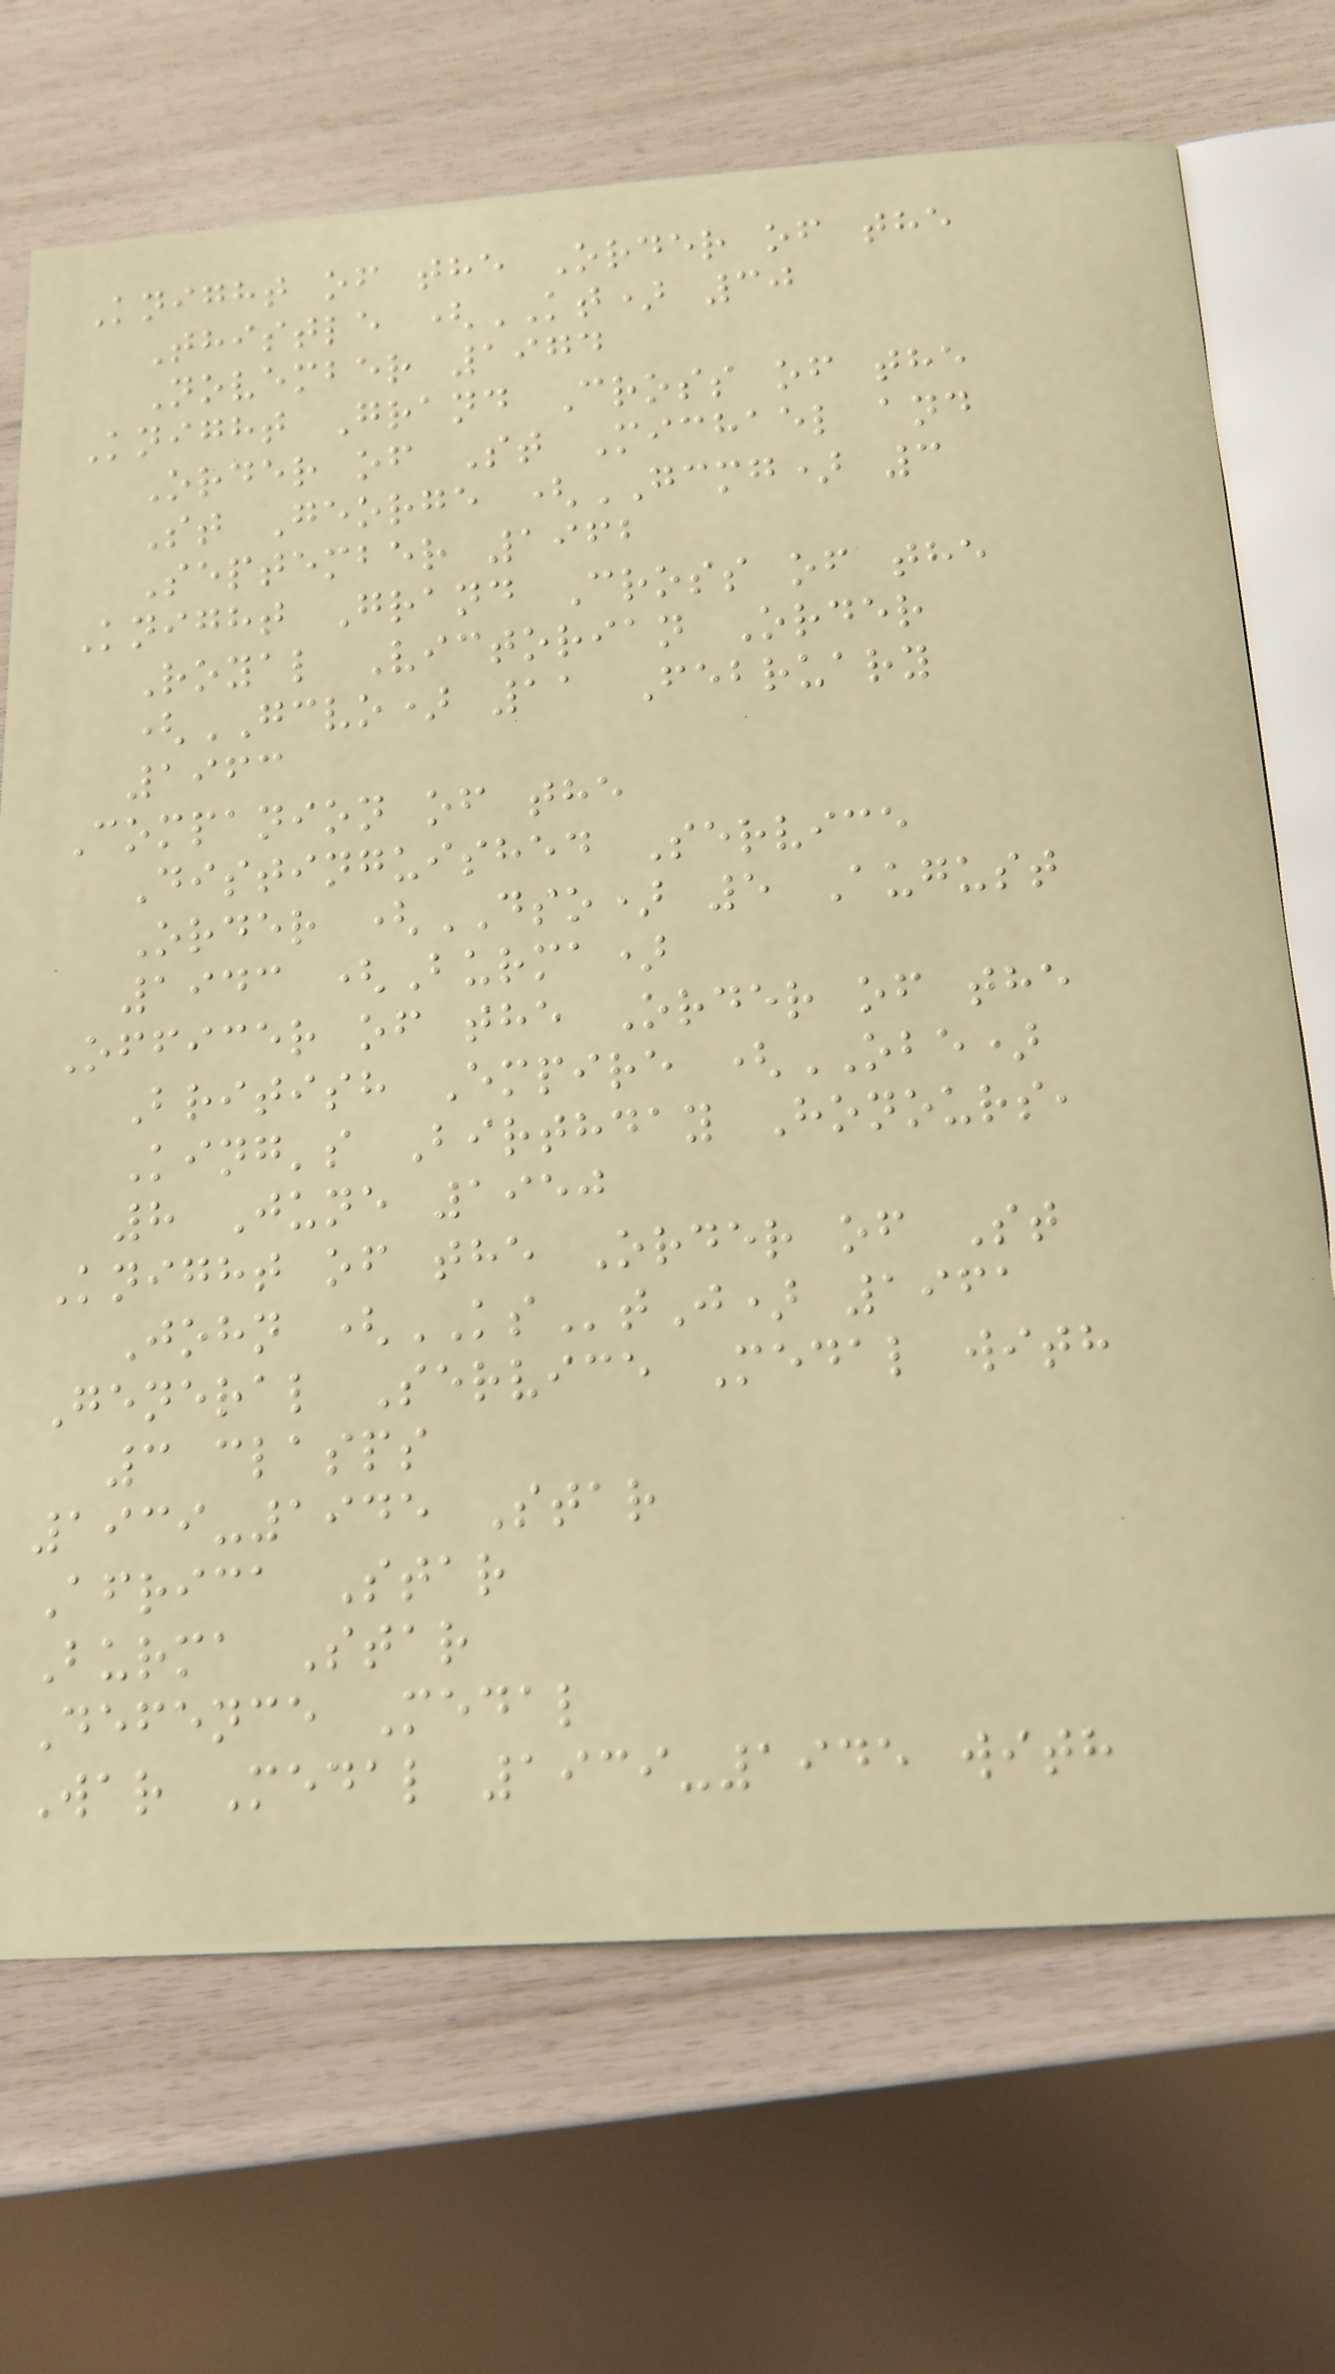Knight of the Order of the
Thistle (KT) 30
November 1974
Knight Grand Cross of the
Order of St Michael and
St George (GCMG) 3
September 1962
Knight Grand Cross of the
Royal Victorian Order
(GCVO) 11 February
1963
Companion of the
Distinguished Service
Order (DSO) 5 August
1943 (Burma)
Officer of the Order of the
British Empire (OBE)
King's Birthday Honours,
8 June 1950
Knight of the Order of St
John (KStJ) 1961
General Service Medal with
3 clasps
1939-1945 Star
Africa Star
Burma Star
Defence Medal
War Medal 1939-1945 with
